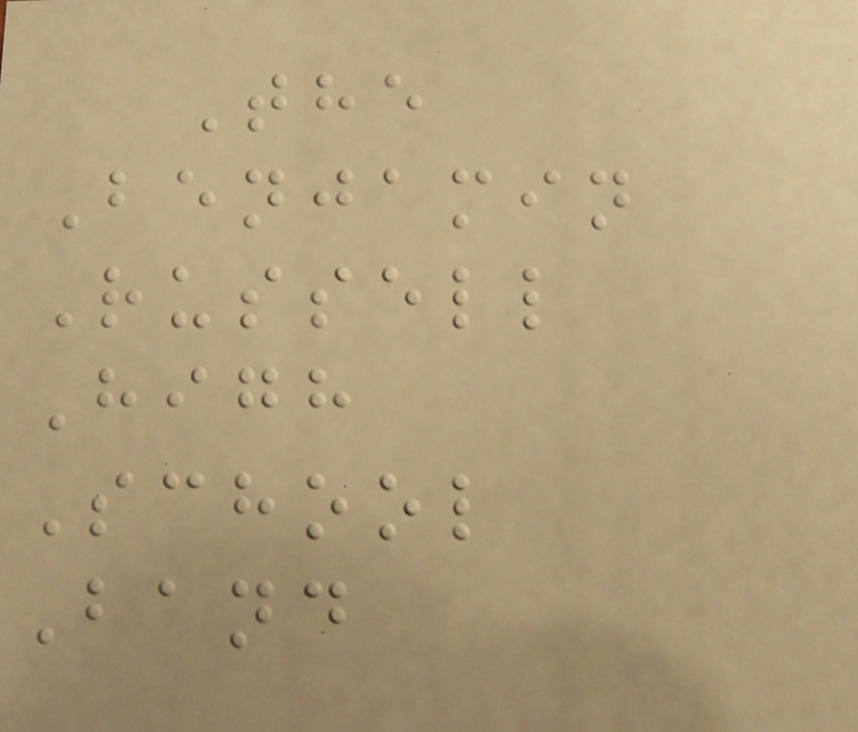The
Benjamin
Russell
High
School
Band
